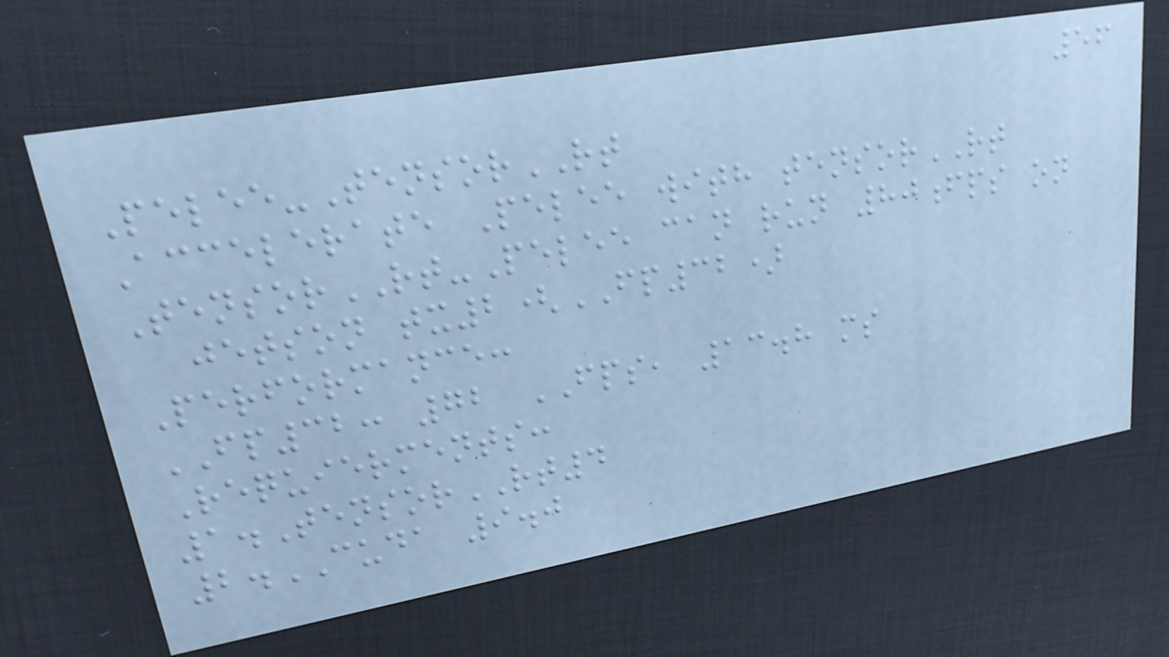56
Pelee-TensorRT
Accelerate Pelee with tensorRT
TensorRT-Pelee can run 80fps on
jetson tx2(FP32)
Performance:
FP32: 72 FPS, 13.8 ms
Requierments:
1.TensorRT4
2.CUDA 9.0
